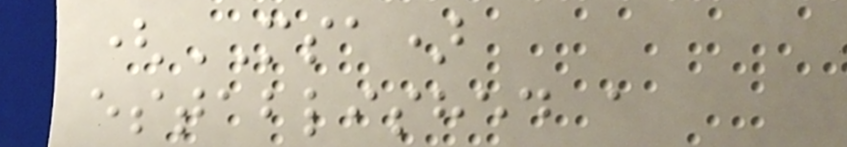(MSA)
established a
